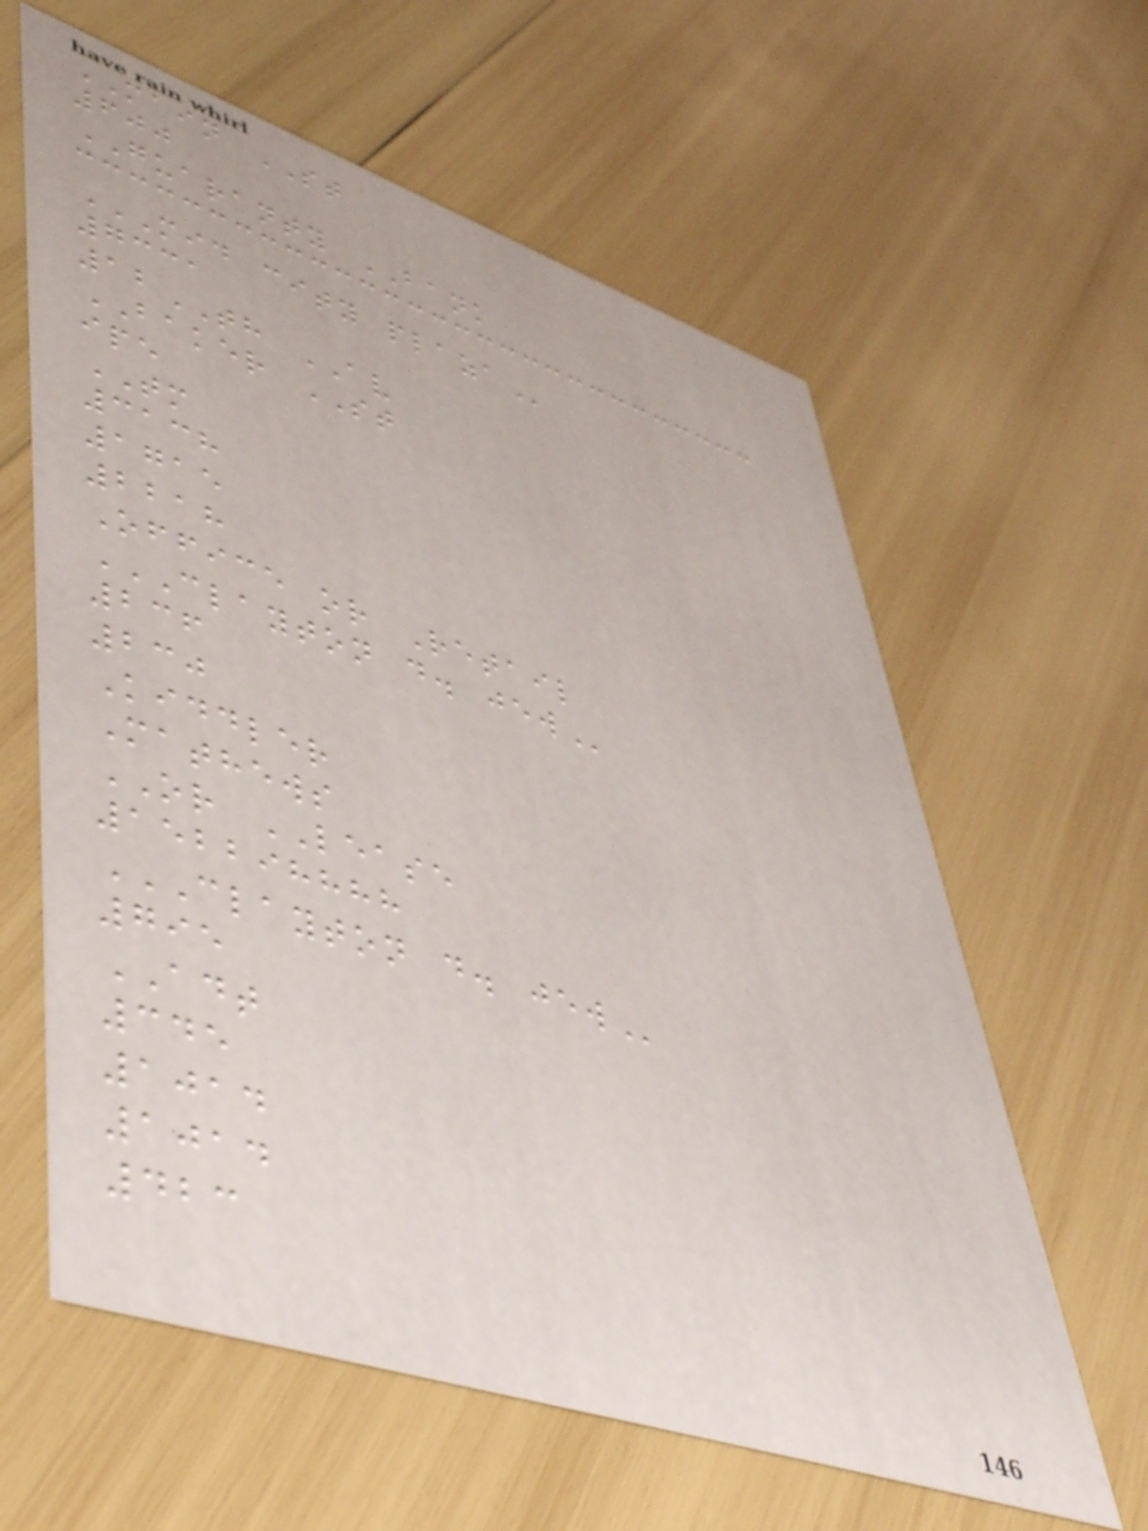MAIN ST
600
GUARANTY BANK
MID CITY PLAZA
7331
12TH AV
BAKER ST
ipe
TM
3138
1715
2218
Office or Retail
CLAYTON D. JEW
236
230
Kiddler
Mathews
OR LEASE
152298888
CLAYTON D. JEW
795
ADT
345
1014
1014
423
